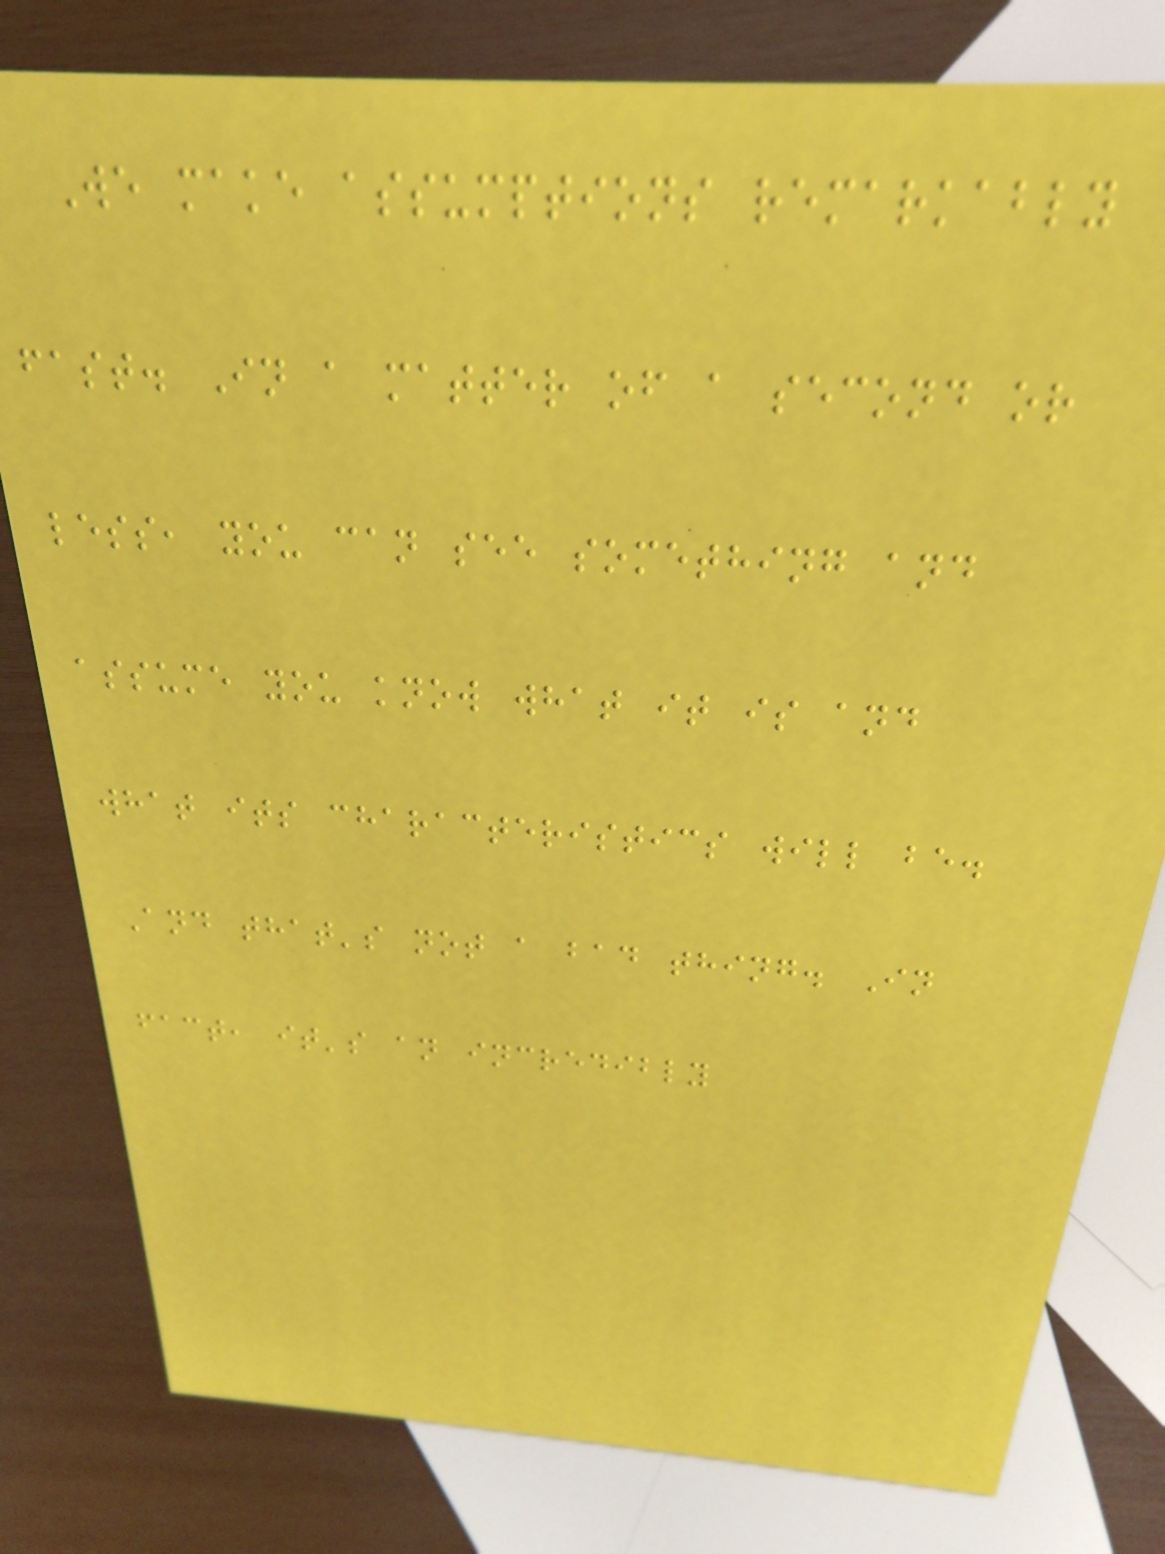We make assumptions remarkably
fast. In a matter of a second or
less, you can see something and
assume you know what it is and
what its characteristics will be.
And that's not a bad thing. In
fact, it's an incredibly
